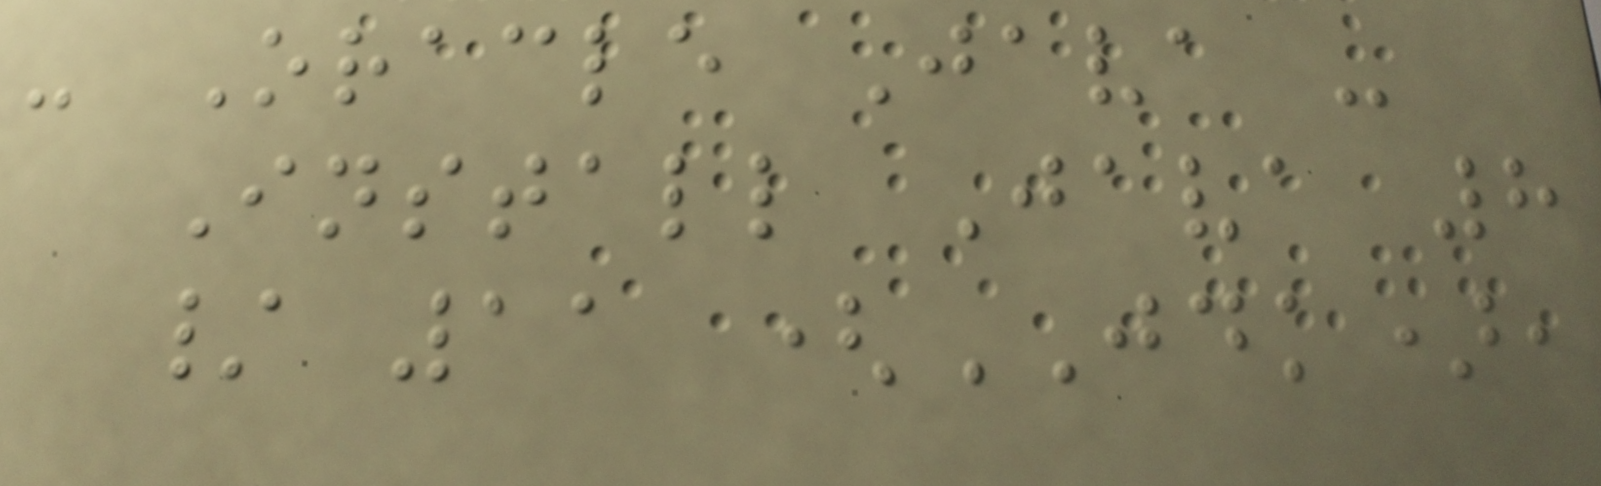- Oracle Java -
Install Java 8
/ 11 (JDK),
